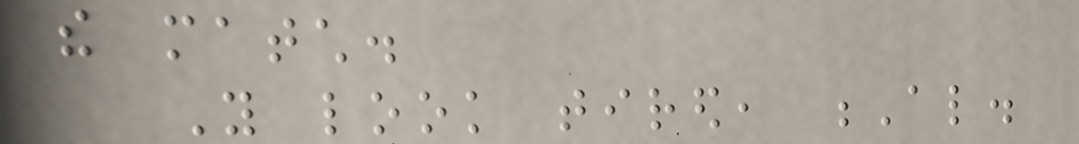the match.
You look tired, Al.
